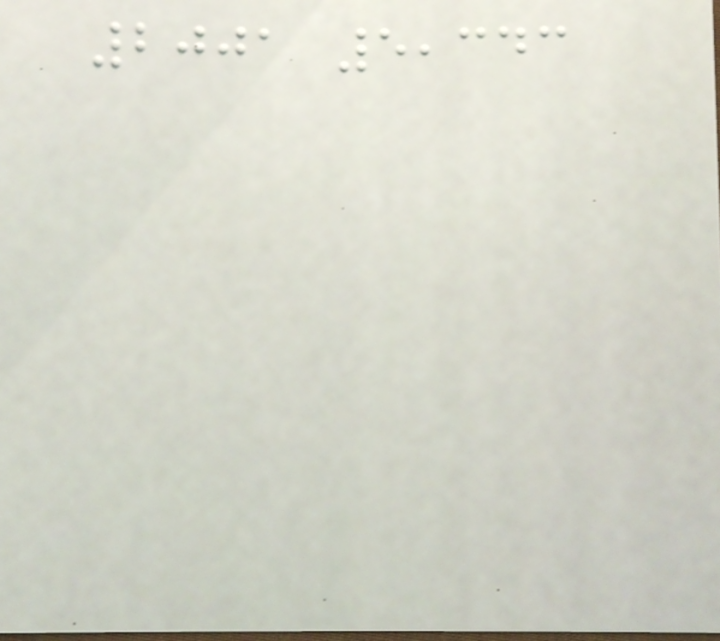2001 5,343
